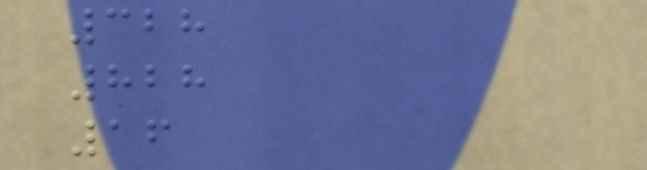328
828
16
